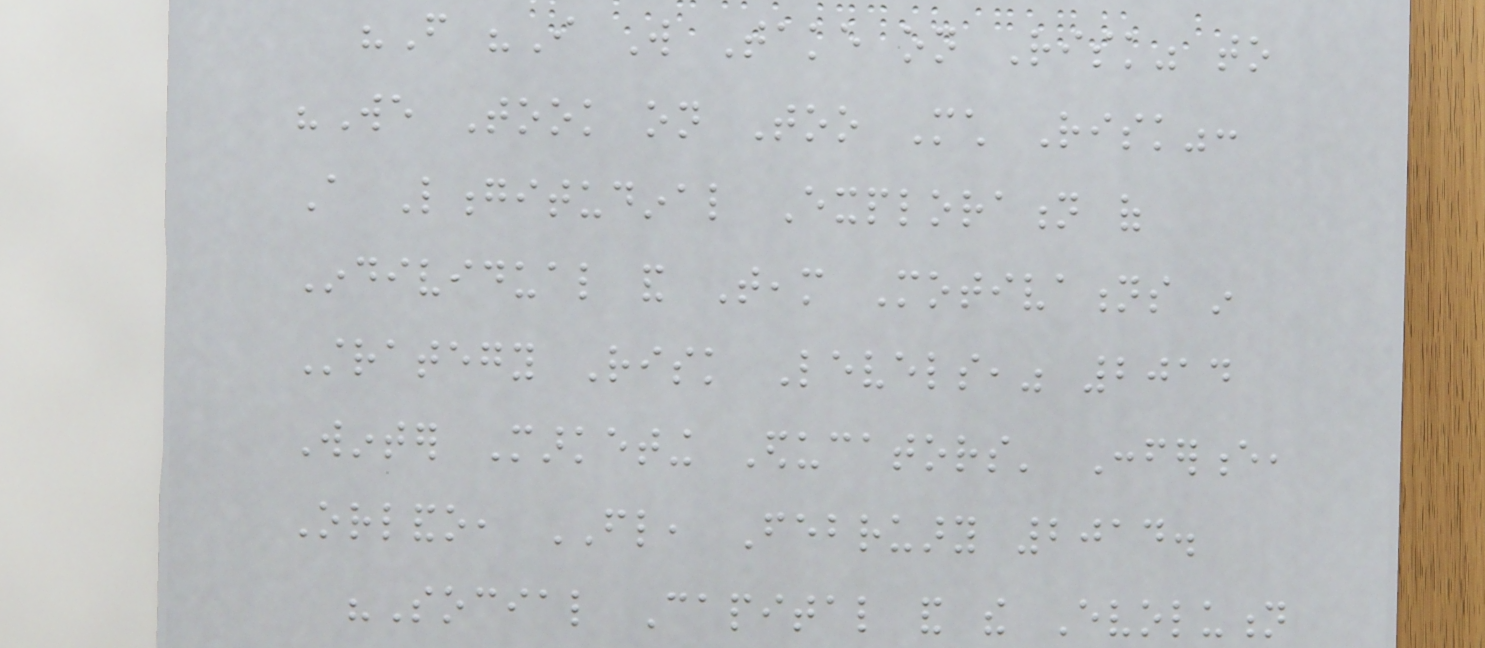"From "I Will Take on Risk" to
"We Took on Too Much Risk":
A Longitudinal Exploration of
Individual and Team Motivations in
Strategy Risk Levels," 2014
Winter Marketing Educators' Conference,
Orlando, FL, February 2014.
"Social Capital and the Evolution
